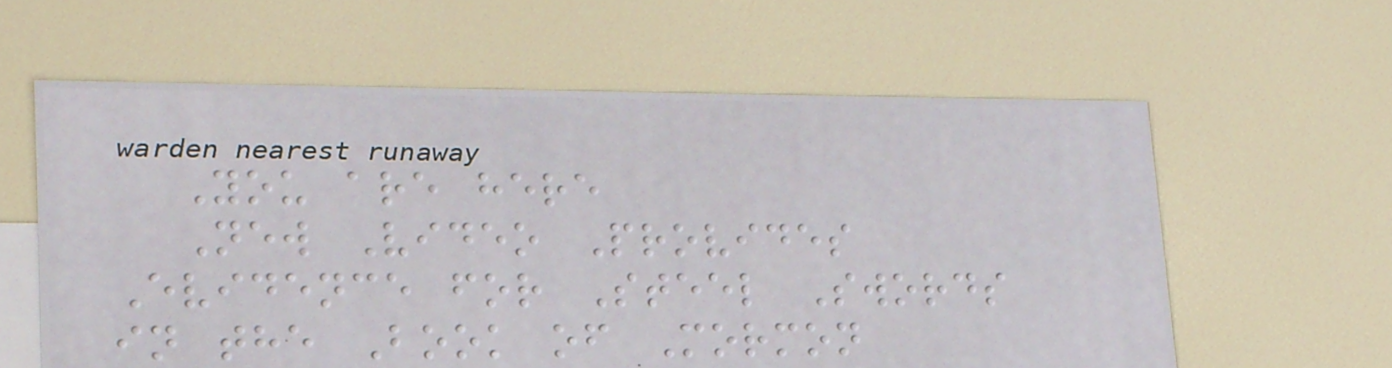You are here
New Video Provides
Evidence for Steel Swords
in the Book of Mormon
